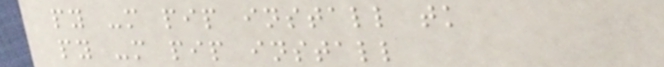py -m pip install tk
py -m pip install
